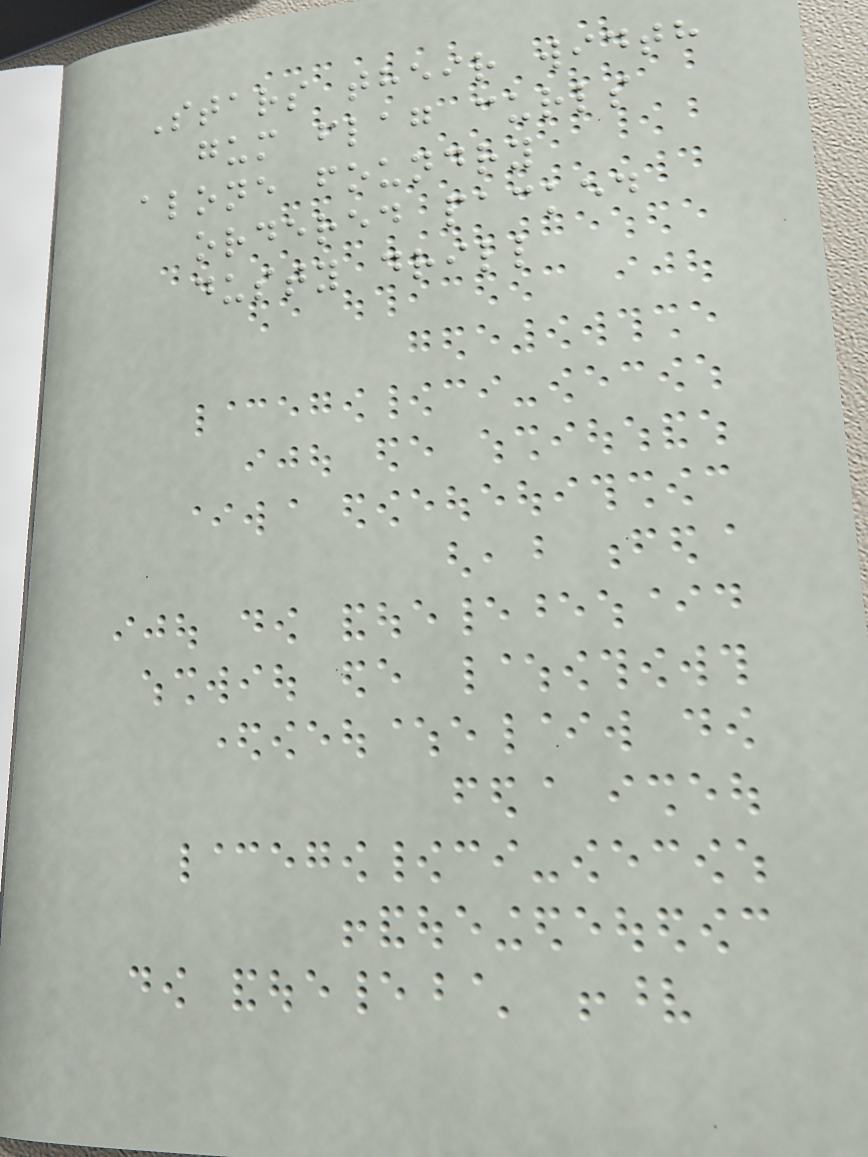Stars their width
gum flag curls
alone foundry
ordered packed
dusty drill
